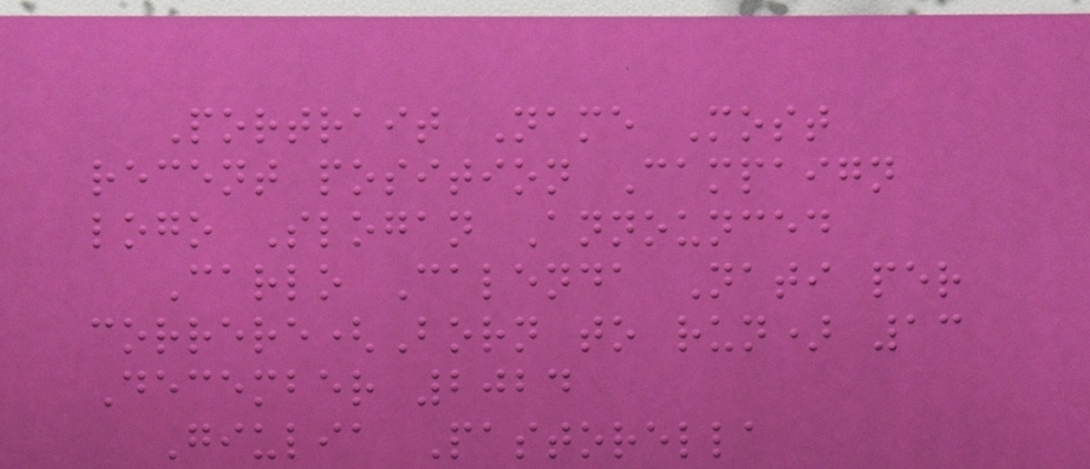Portrait Name Most
recent position Campaign
logo Slogan Announced
Carlo Calenda Nati per
correre(Born to run) 13
December 2024
Giulia Pastorella
